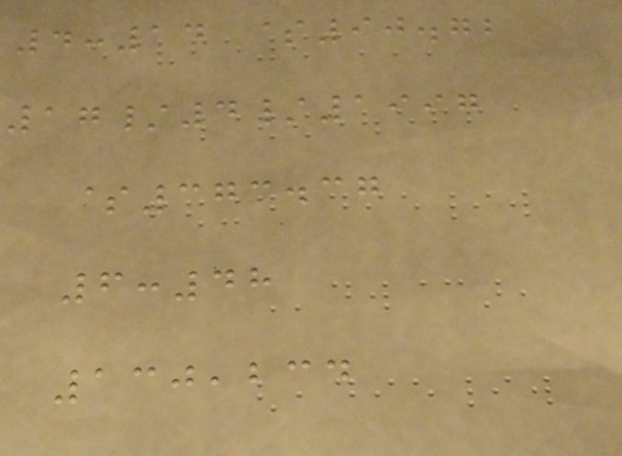4:14 $90.72
17/4/1997
$373.37
6:48
130,234
